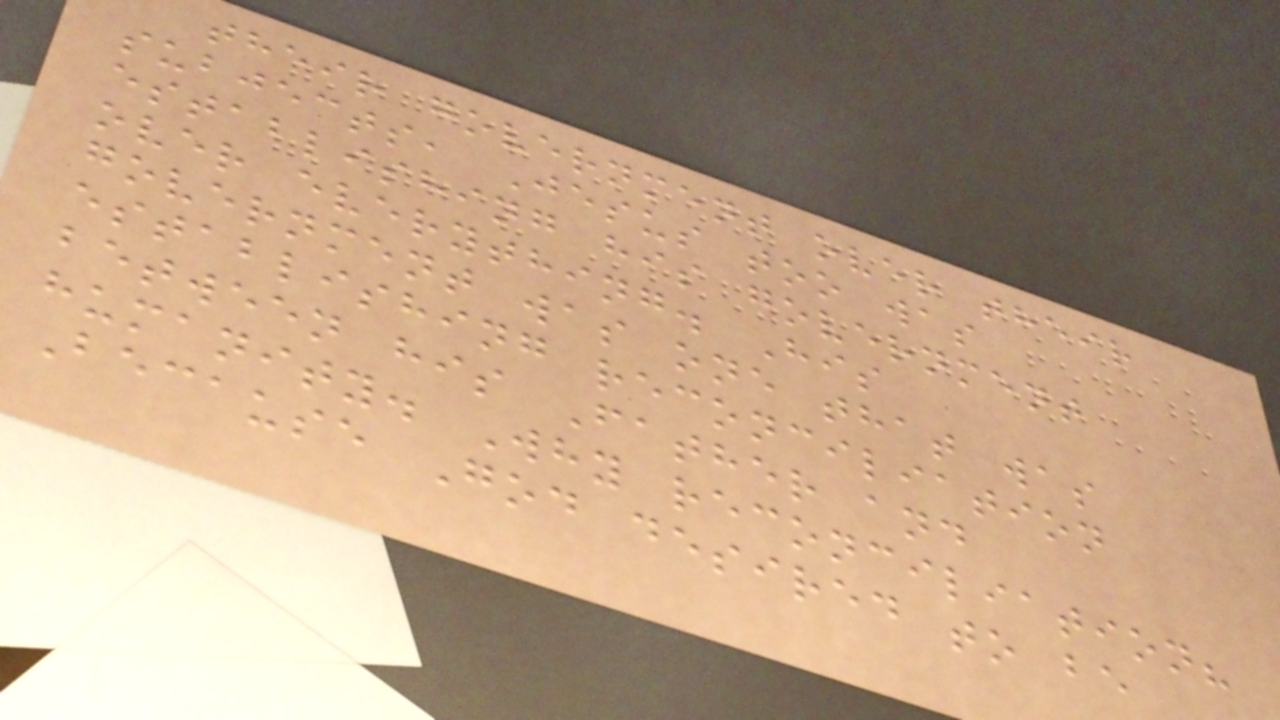their government over their
subjects, Jesus too was
establishing his government
over everything. His
government was one that was
establishing reconciliation
between his Father and
humanity. Why reconciliation?
Because God desired to be
